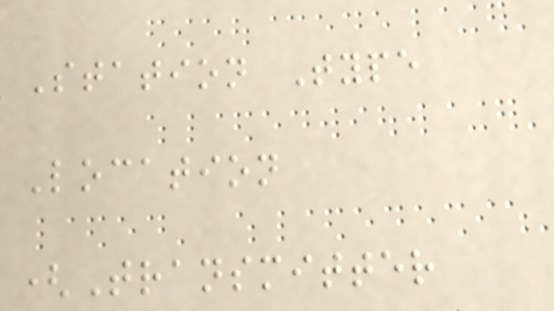Station Type
Location
(Transmitter
